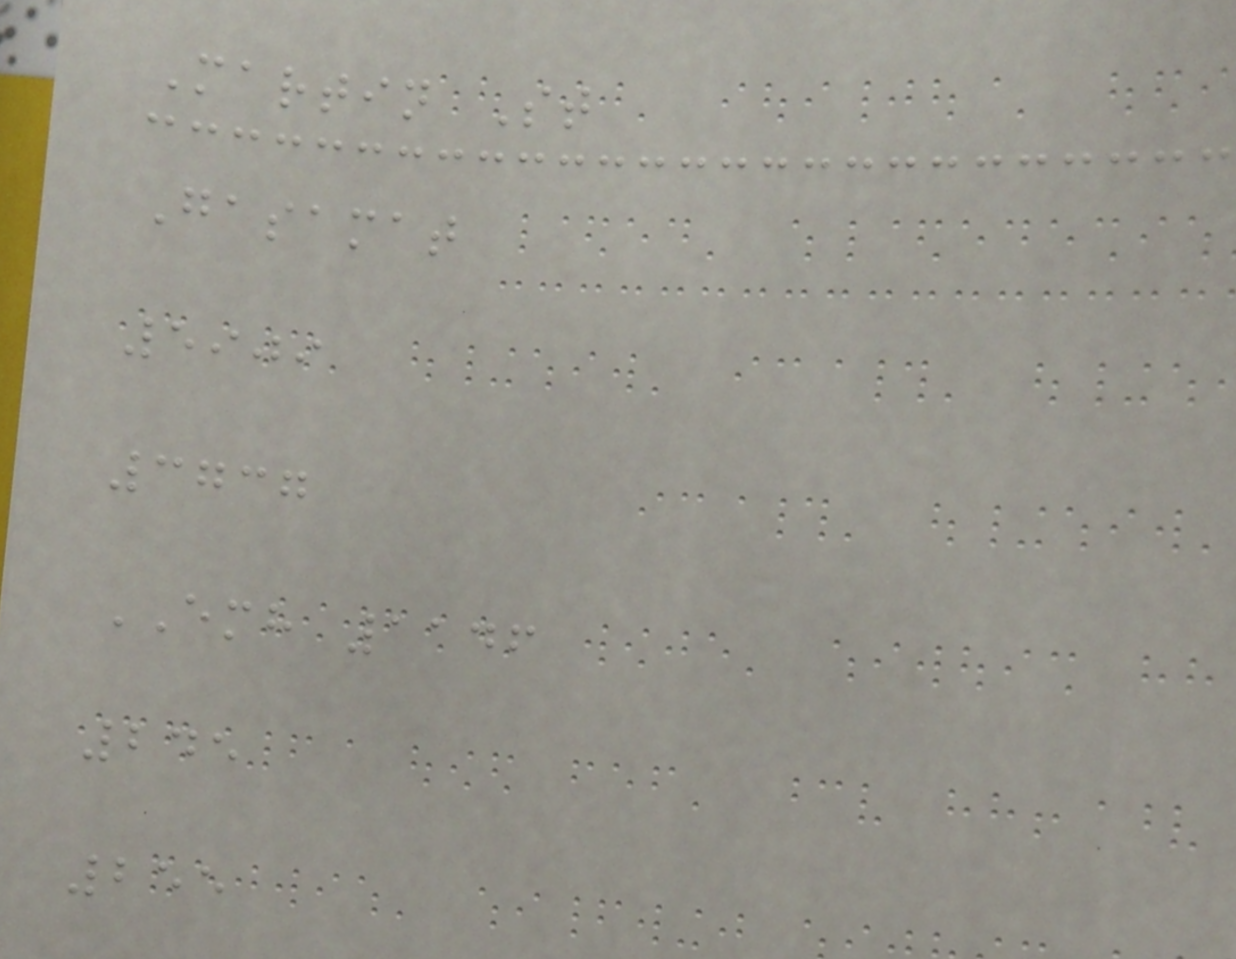Martin St
Gasamat
5909
3737
EMH 1146
245
255
